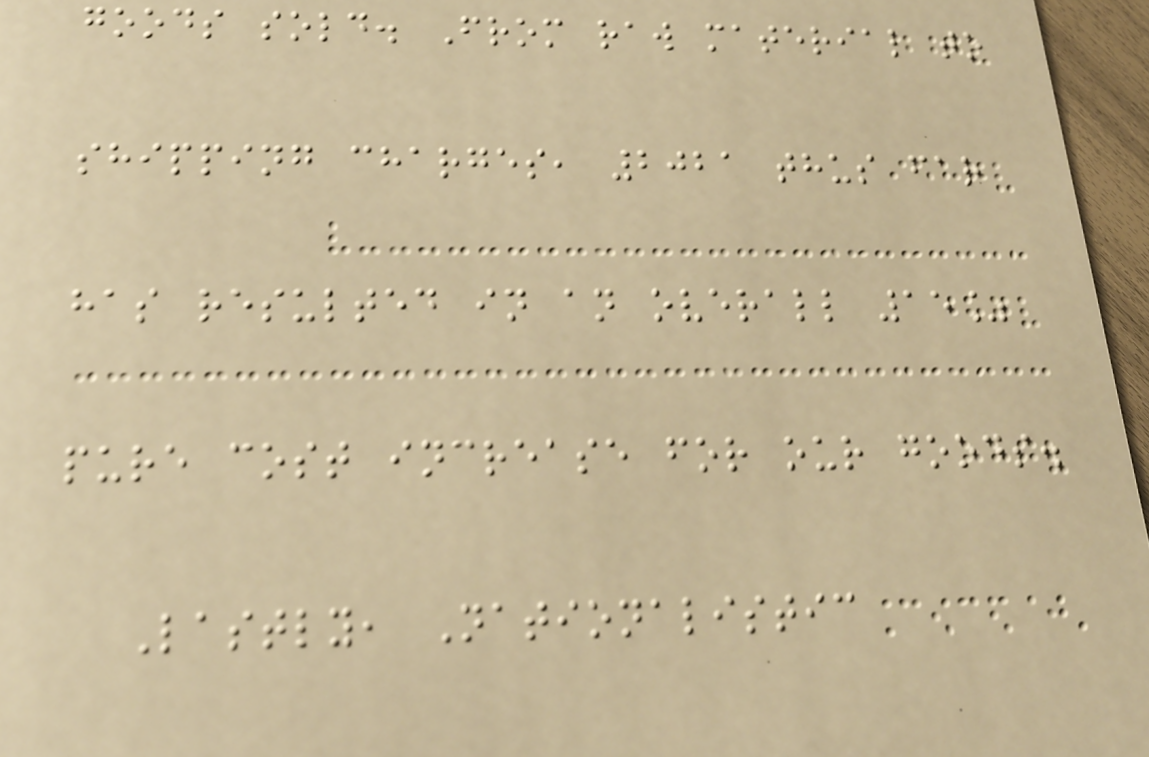goods sold. From raw material to
shipping charges, 2021 thus far
has resulted in an overall 15%
pure cost increase for our goods.
Lastly, Nationalistic
